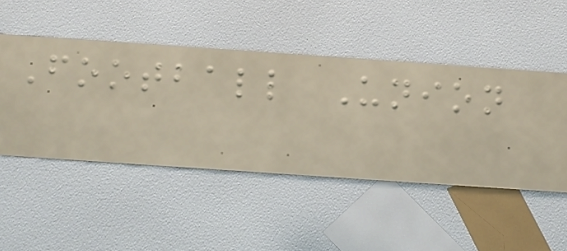Football Union
